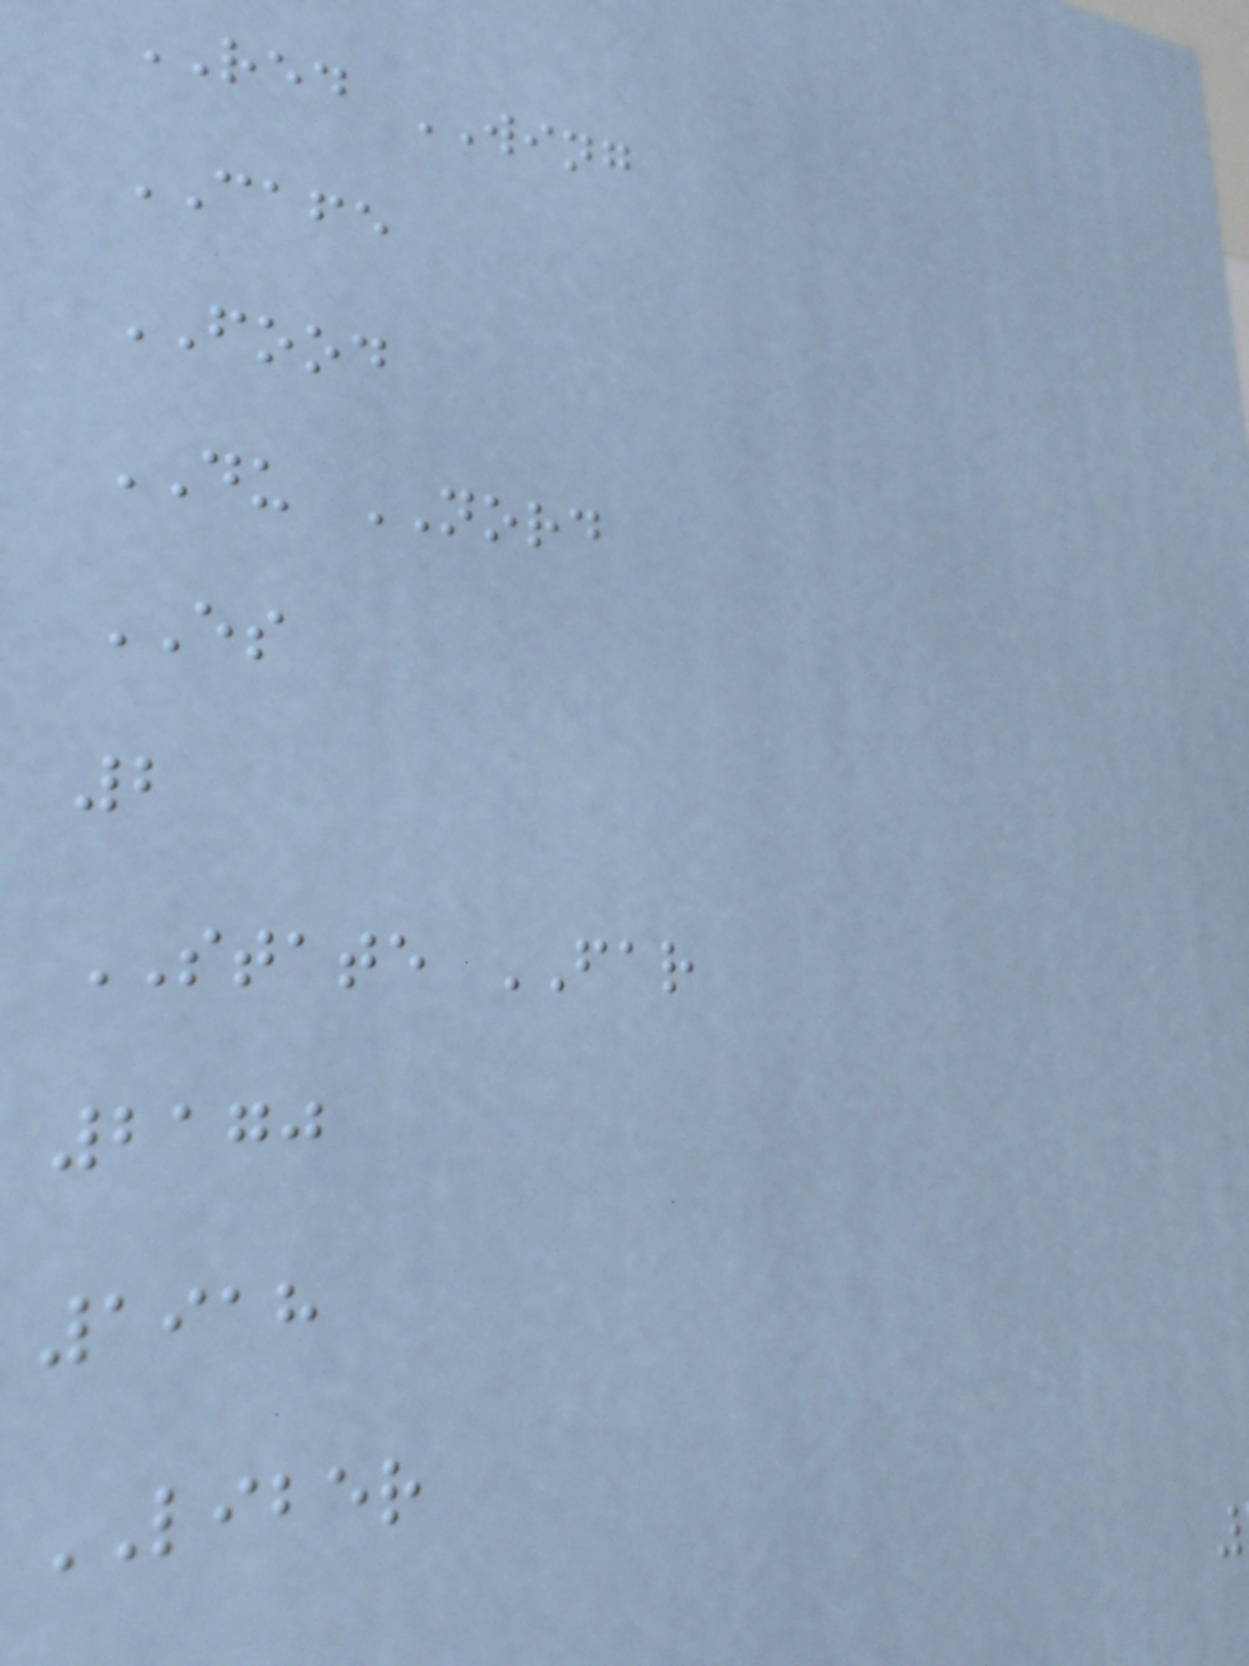RED WING
CAFE
FOOD
DU NORD
ES
2
STATE FAR
2170
1918
LIBER
